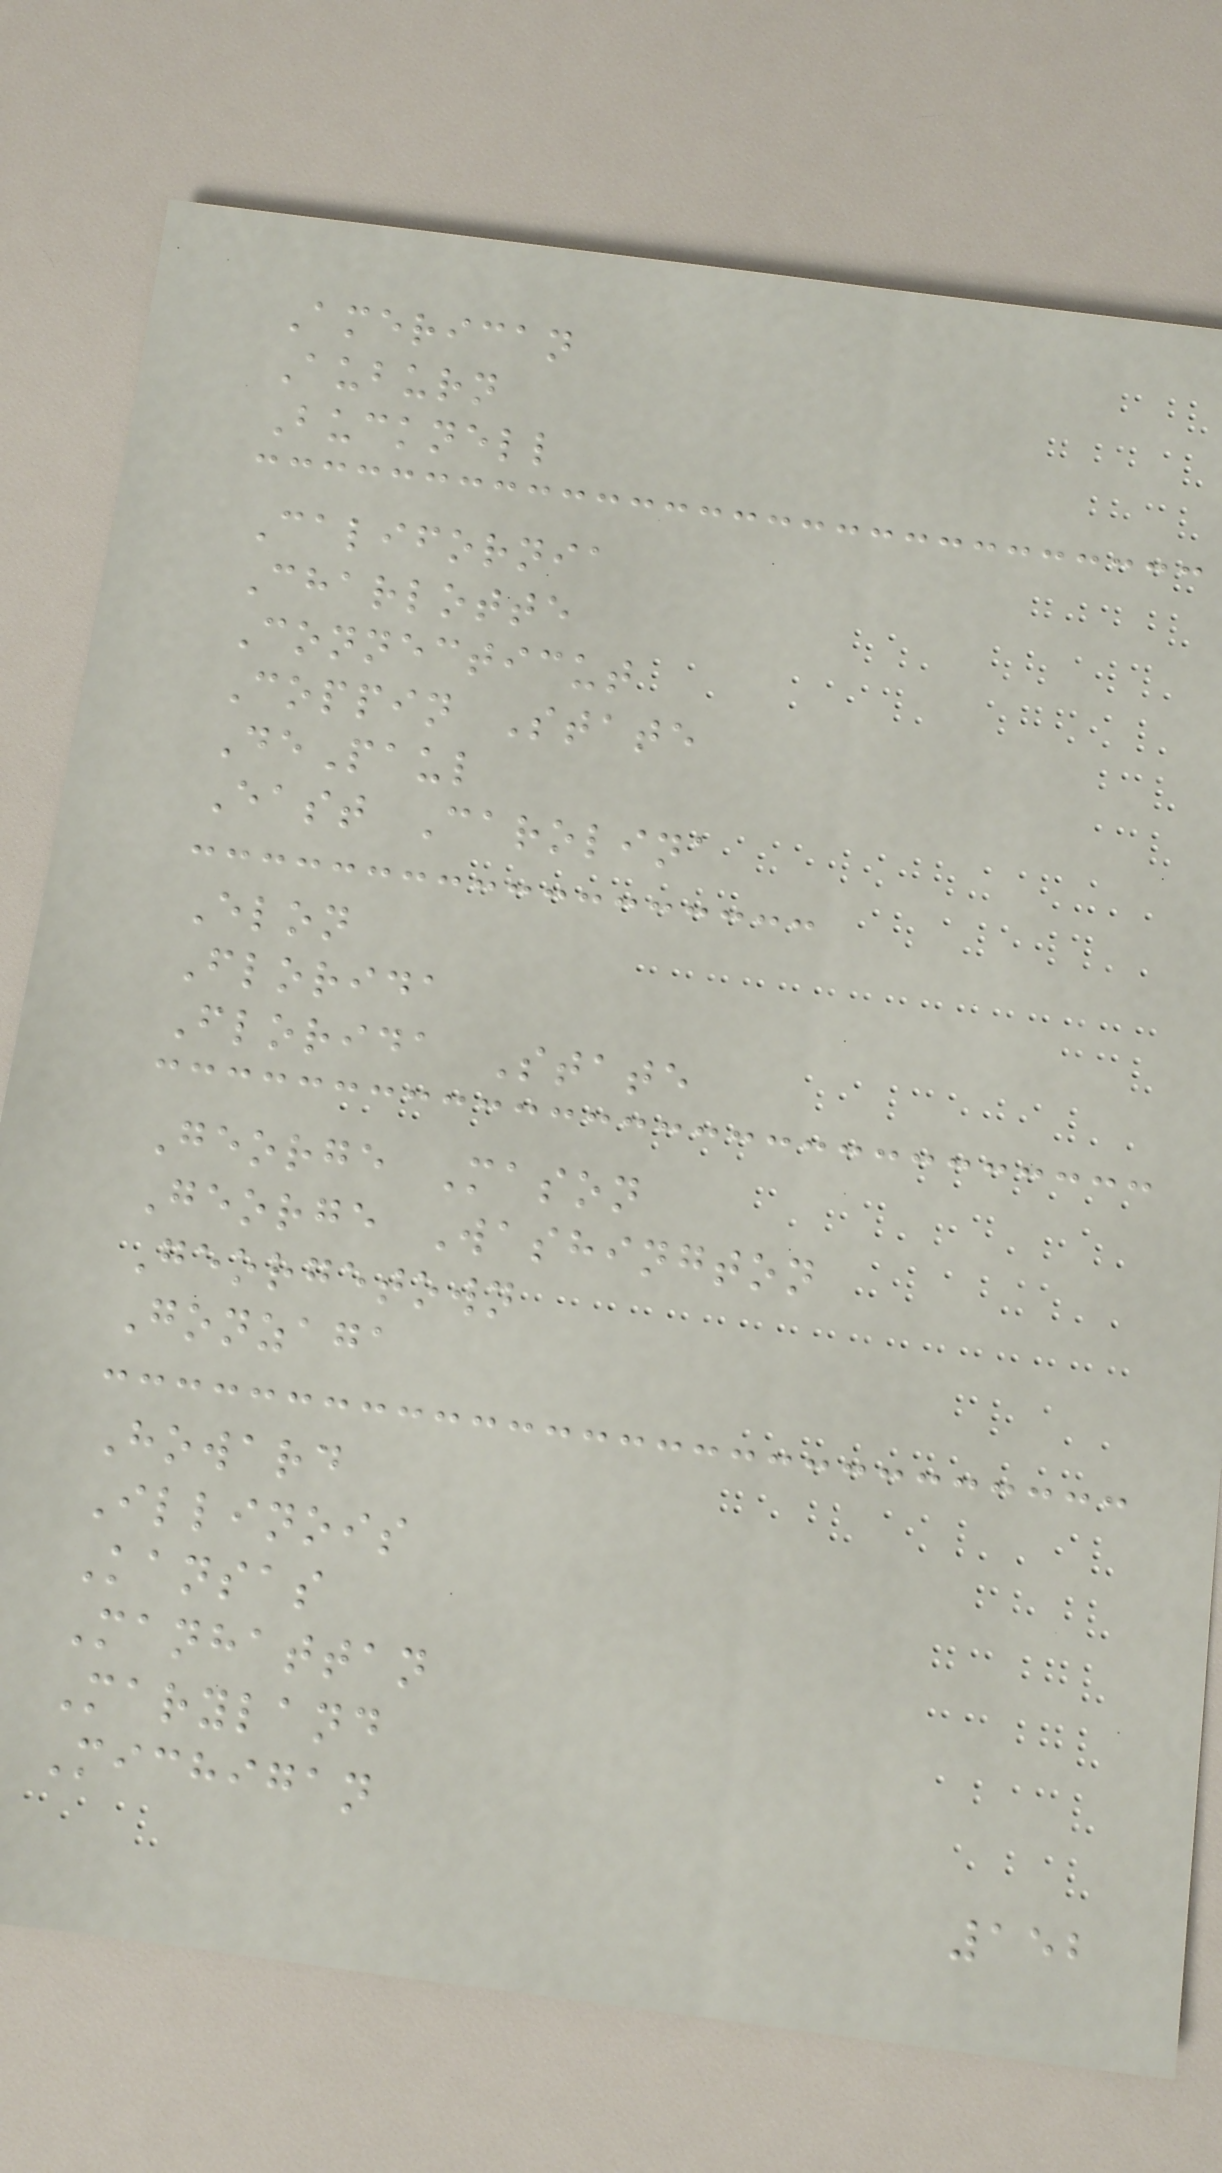American
Auburn
Bucknell
California
Charlotte
Connecticut
Coppin State
DePaul
East Carolina
Elon
Florida
Florida State
George Mason
George Washington
Georgetown
Gonzaga
Howard
Illinois
Kansas
Manhattan
Maryland
Michigan
152
